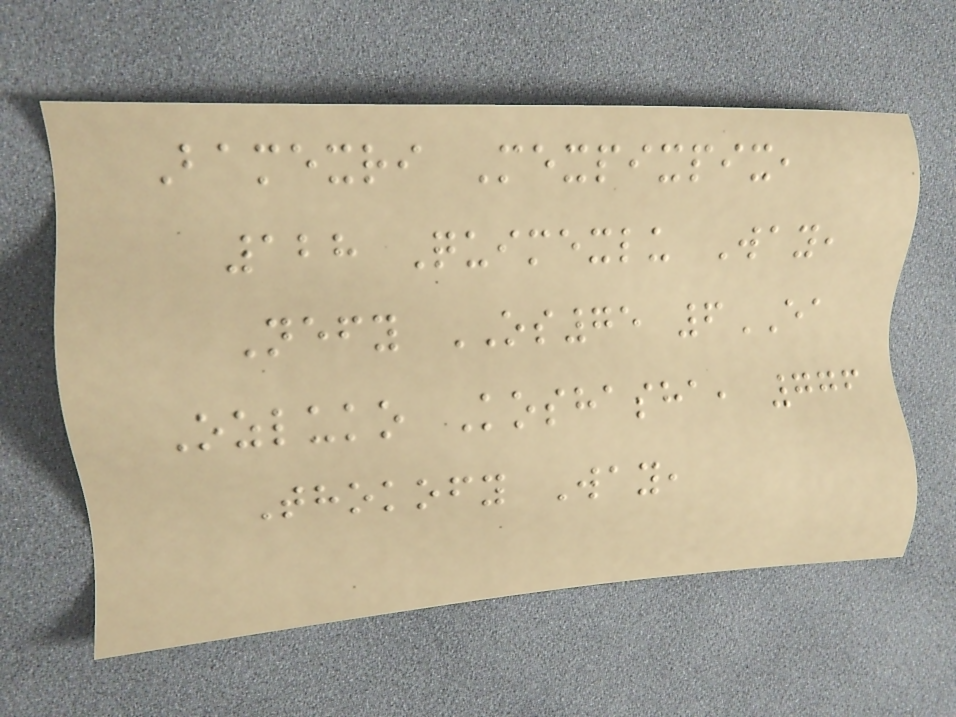Bamexri Mexpixpix,
128 Quimexlu Way,
Nefy OS75 6EA
Ozluko Koshasha, 776
Thokofy Way,
